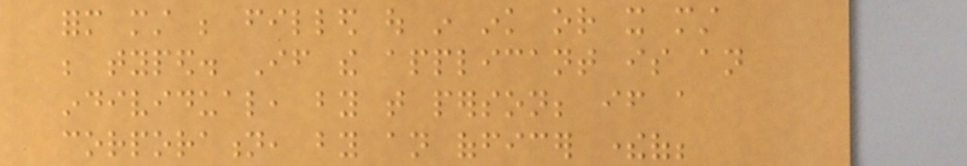form must be filled out in ink or it must
be typed. If the applicant is an
individual, by that person; if a
corporation, by an officer thereof;
